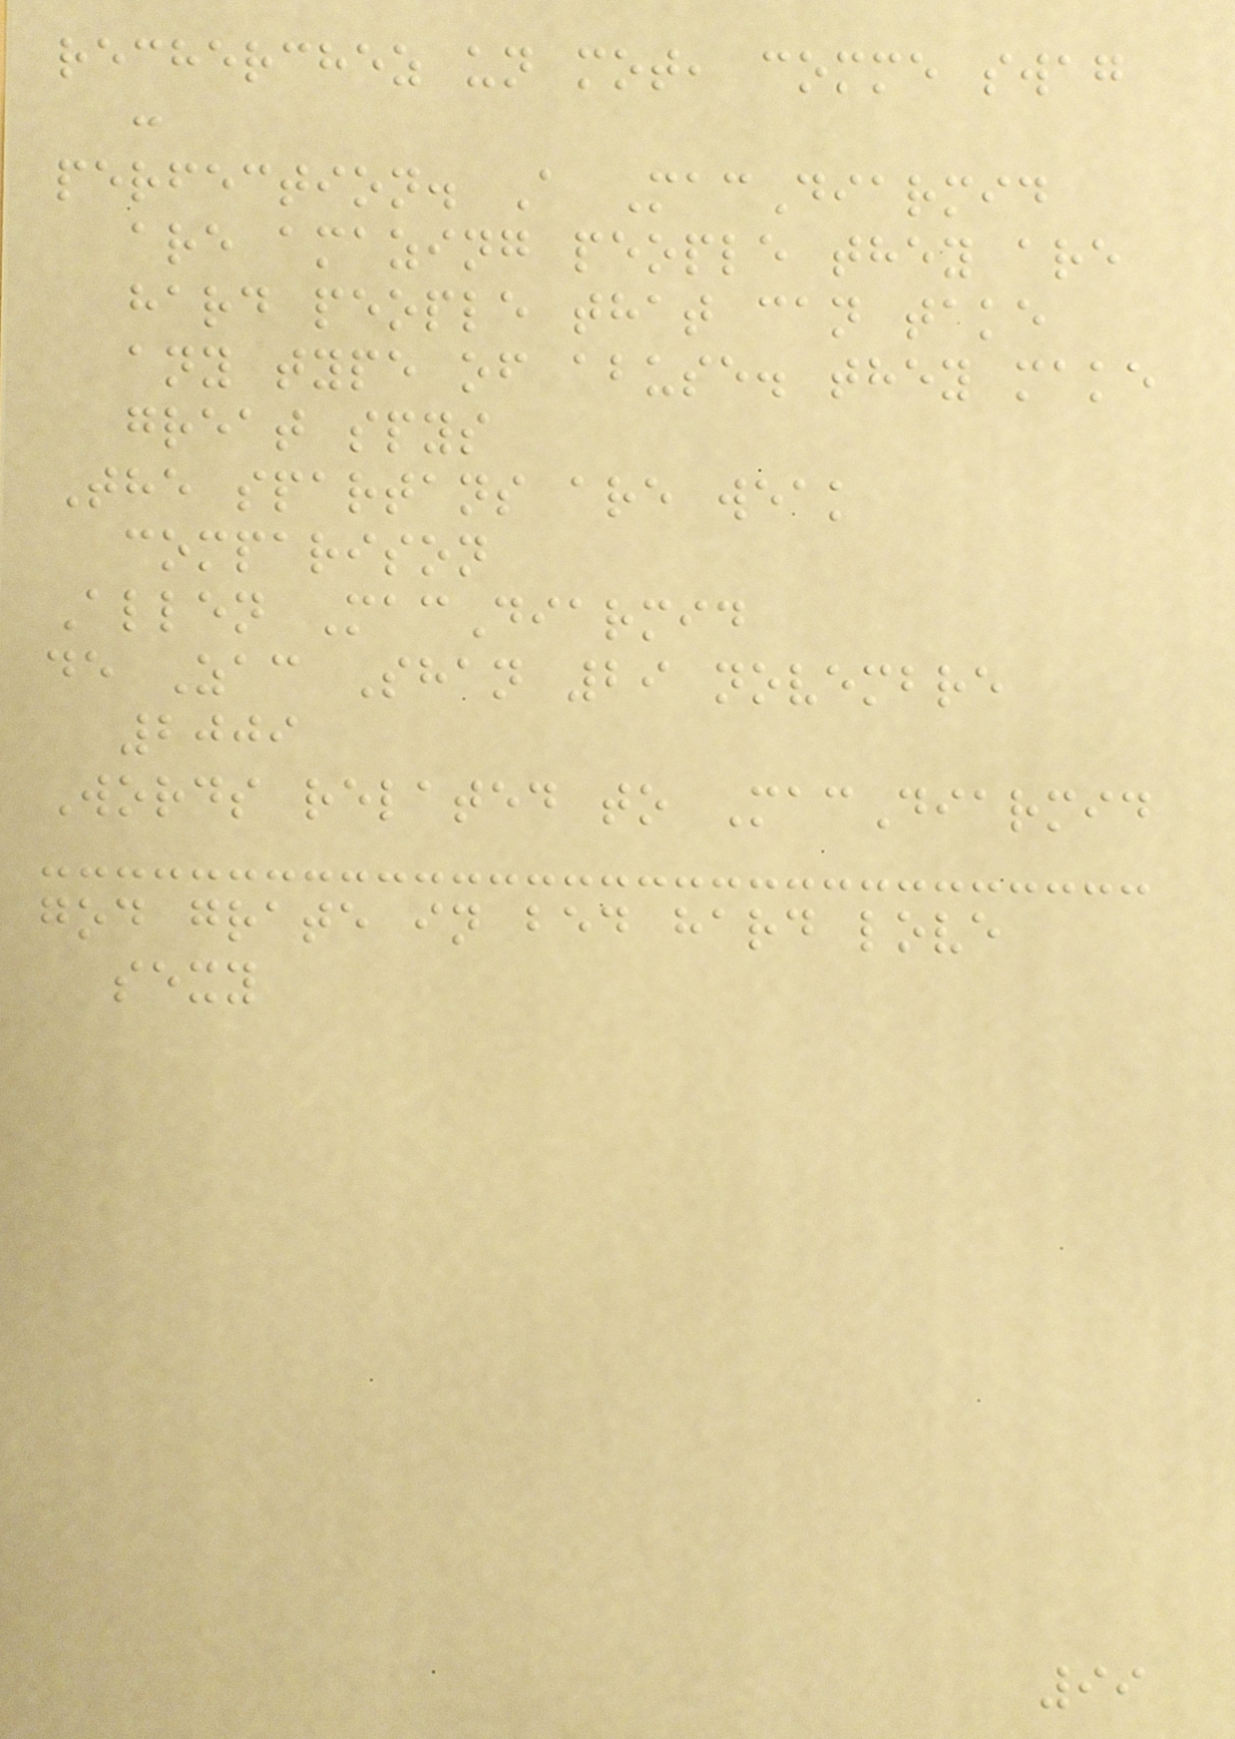recherchez un mot, comme swag
:
perfection. A MacDiarmid
are amazing people they are
hard people that can take
any type of abuse. they make
great spys
The spartans are weak
comparison
Allen MacDiarmid
de Zac Shan 29 novembre
2009
Words related to MacDiarmid
god grate in bed hard love
sexy
99
